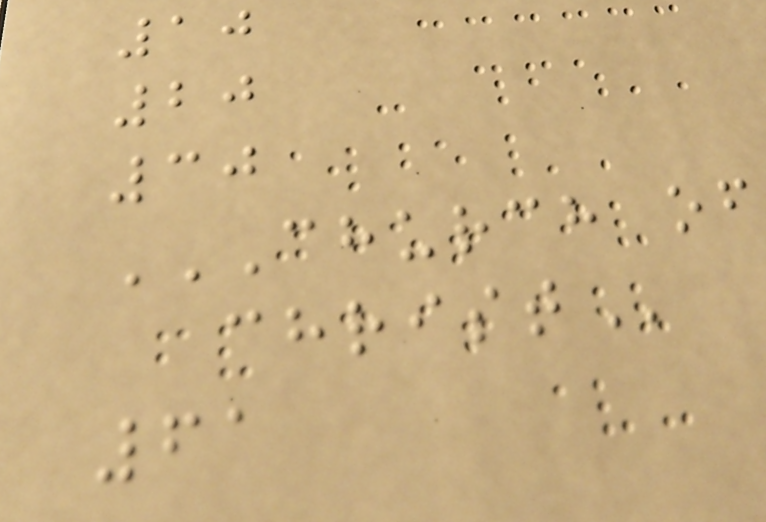10
20
30
CHURCH OF
CHRIST
61
